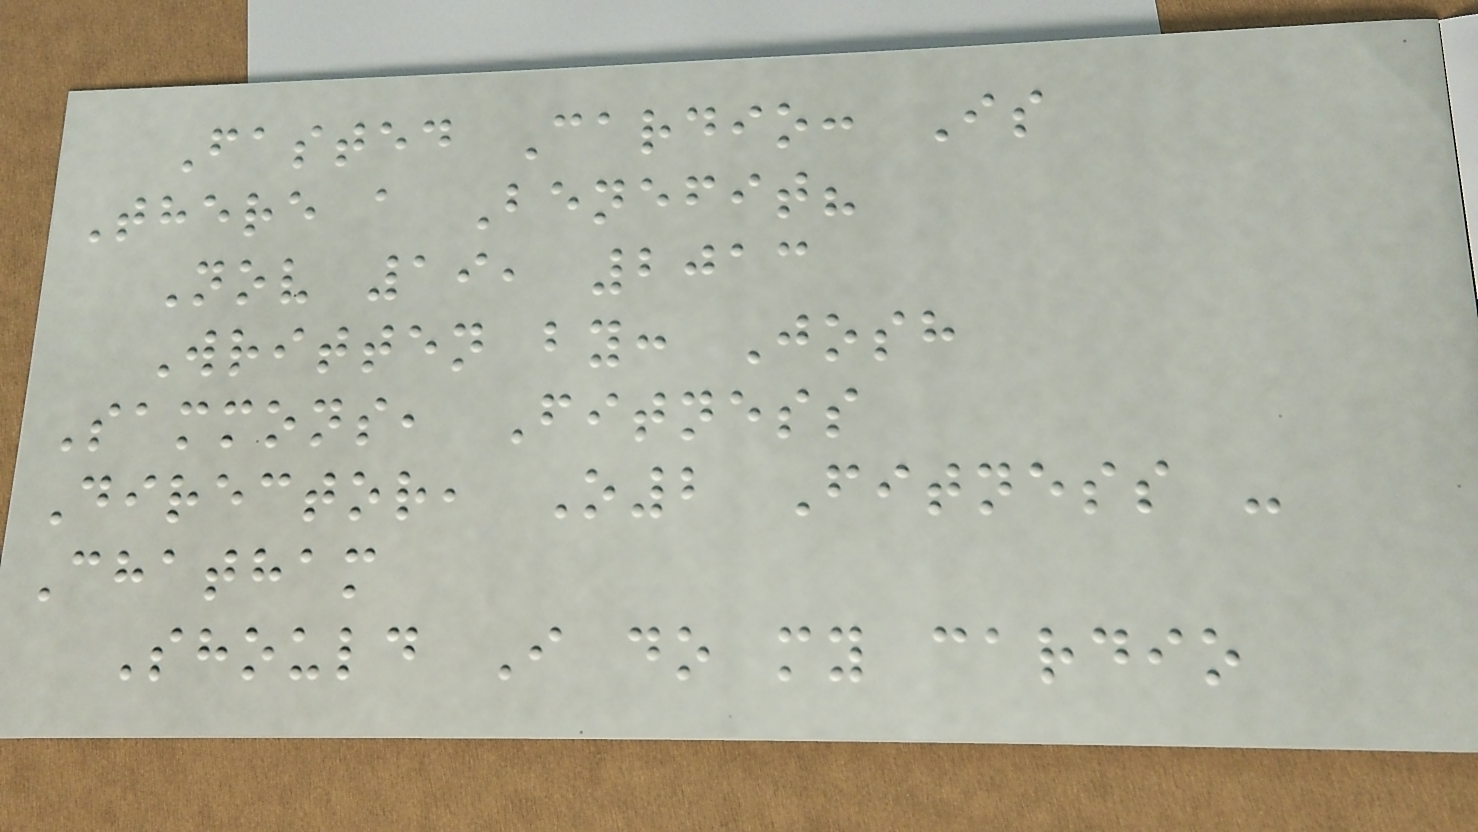Fasted Cardio: Is
There a Benefit?
Nov 19, 2013
Written by: Josh
Sammons, Fitness
Director, O2 Fitness -
Chatham
Should I do my cardio
